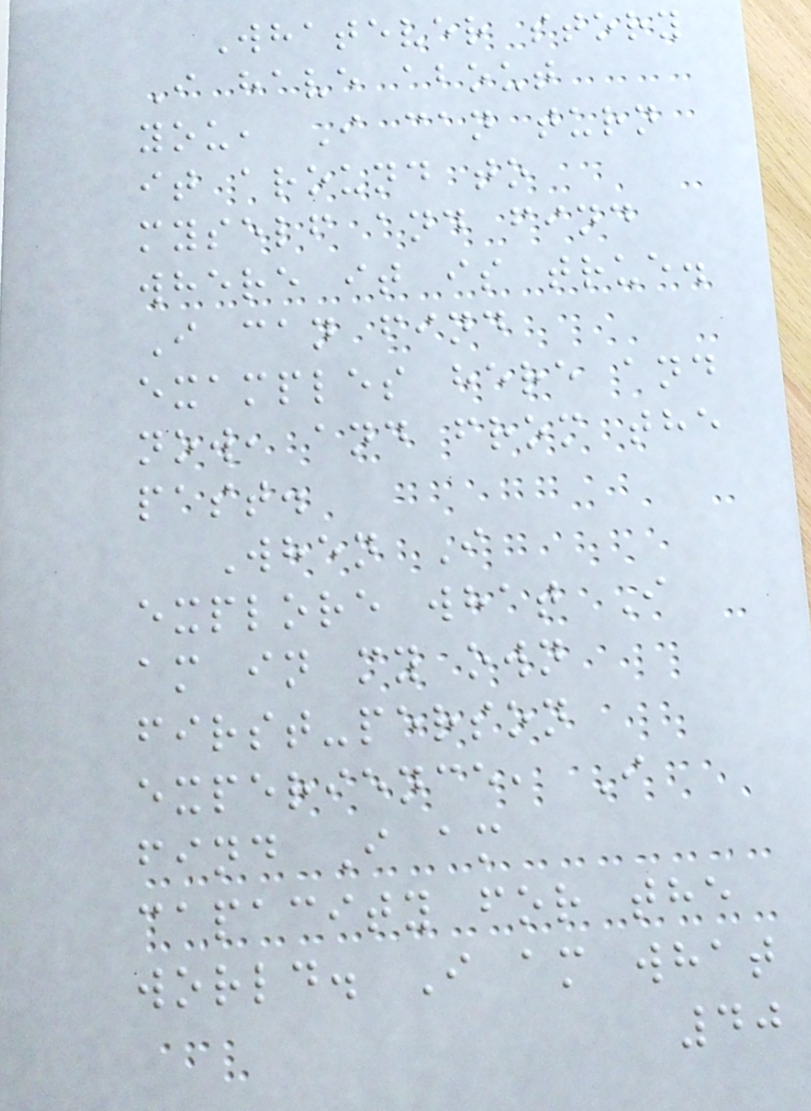Whatever story
I have about
you, I can turn
it around to
myself and find
where it is true.
I can find
examples here and
now, and from the
past.
When I
explore what I
am in my own
first-person
experience, I
find I am
capacity for the
world. I am what
40
